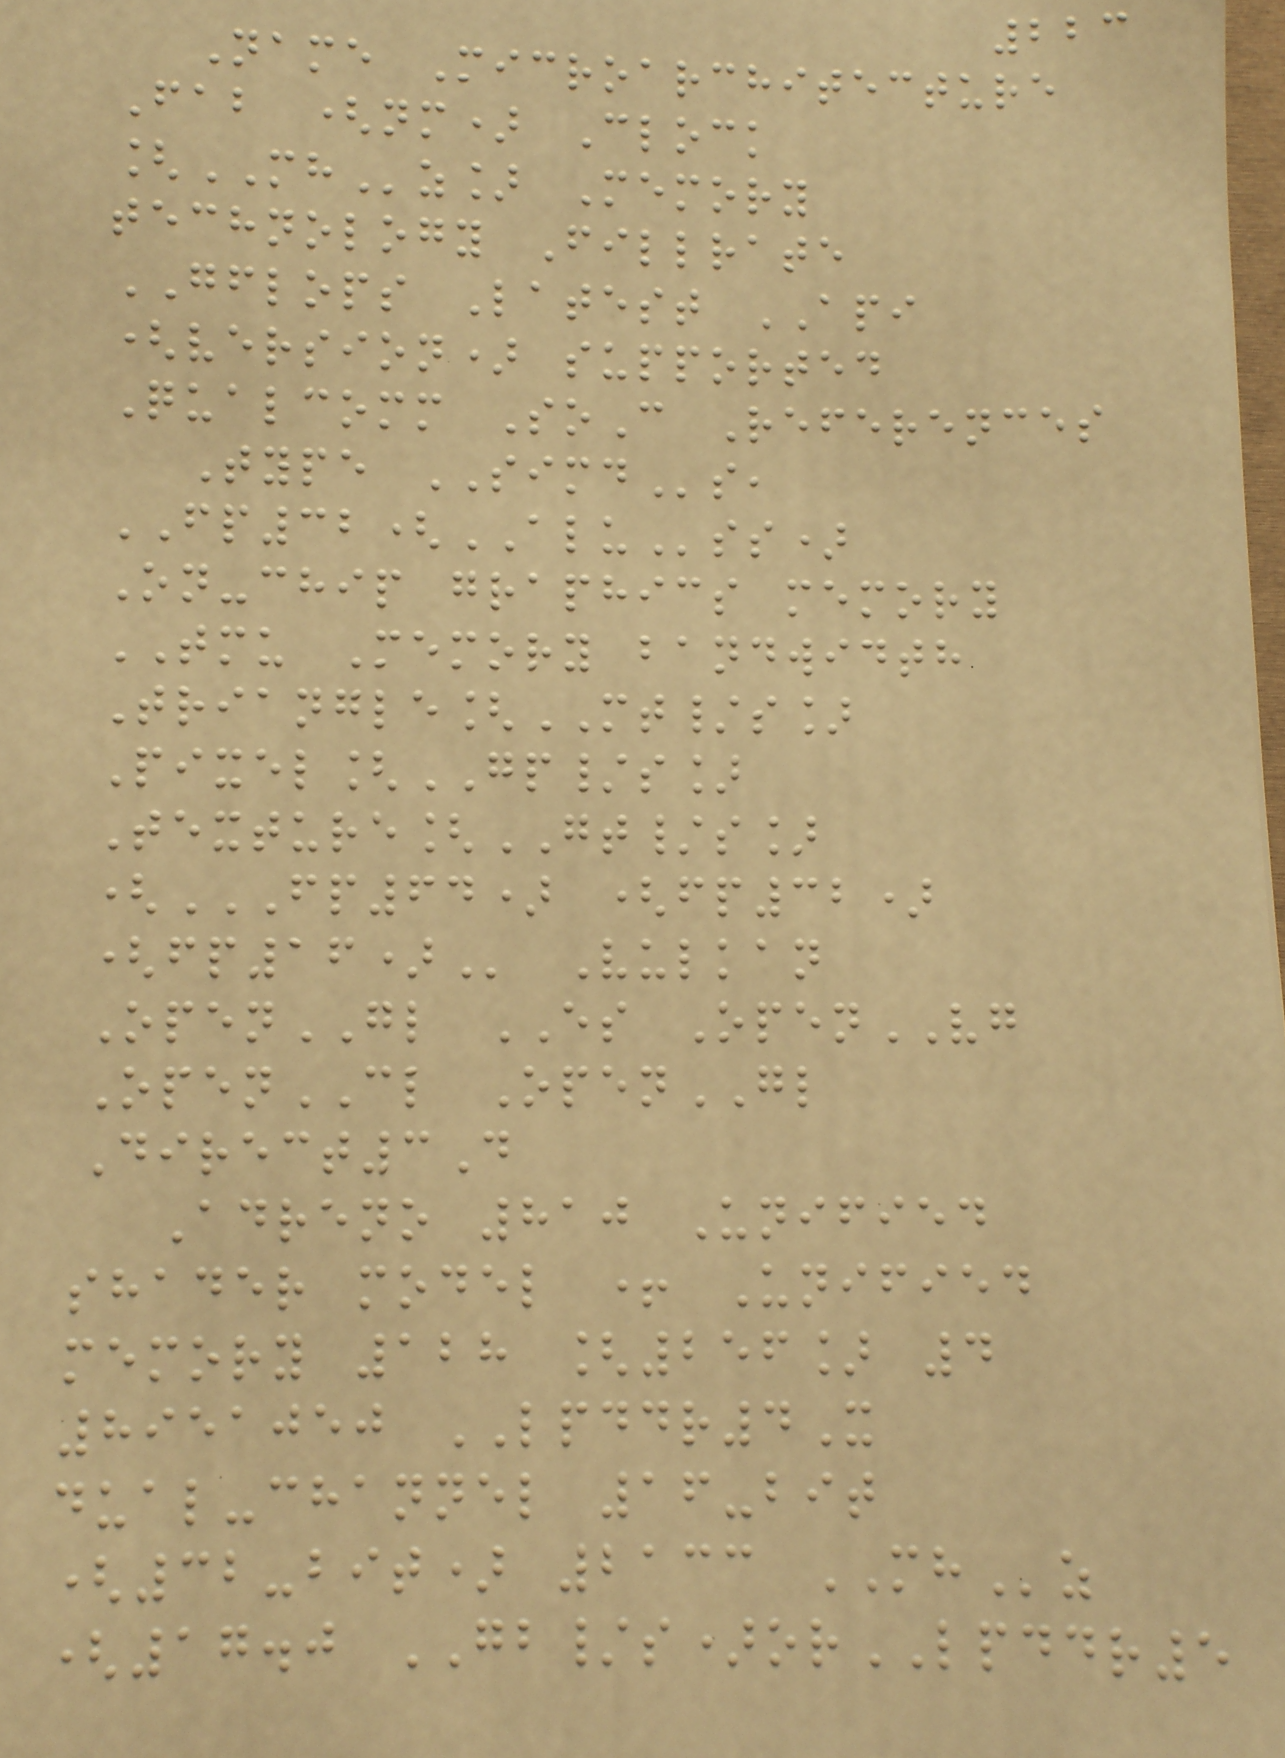223
Name Microarchitecture
Fab (nm) Clock
[MHz] Memory
technology Fillrate
GFLOPS Latest API
(version) supported
Qualcomm SoC References
Type SIMDs,
FP32(ALUss)
On-chip graphics memory
TMU Memory bandwidth
Triangle[MT/s]
Pixel[GP/s]
Texture[GT/s]
(FP64) (FP32)
(FP16) Vulkan
OpenGL ES OpenVG
OpenCL OpenGL
Direct3D
Adreno 810 Unified
shader model + Unified
memory 128 [256] 4
8951050 LPDDR4X
dual-channel 16-bit
(32-bit) 2133 MHz
(17.0 GB/s)orLPDDR5
